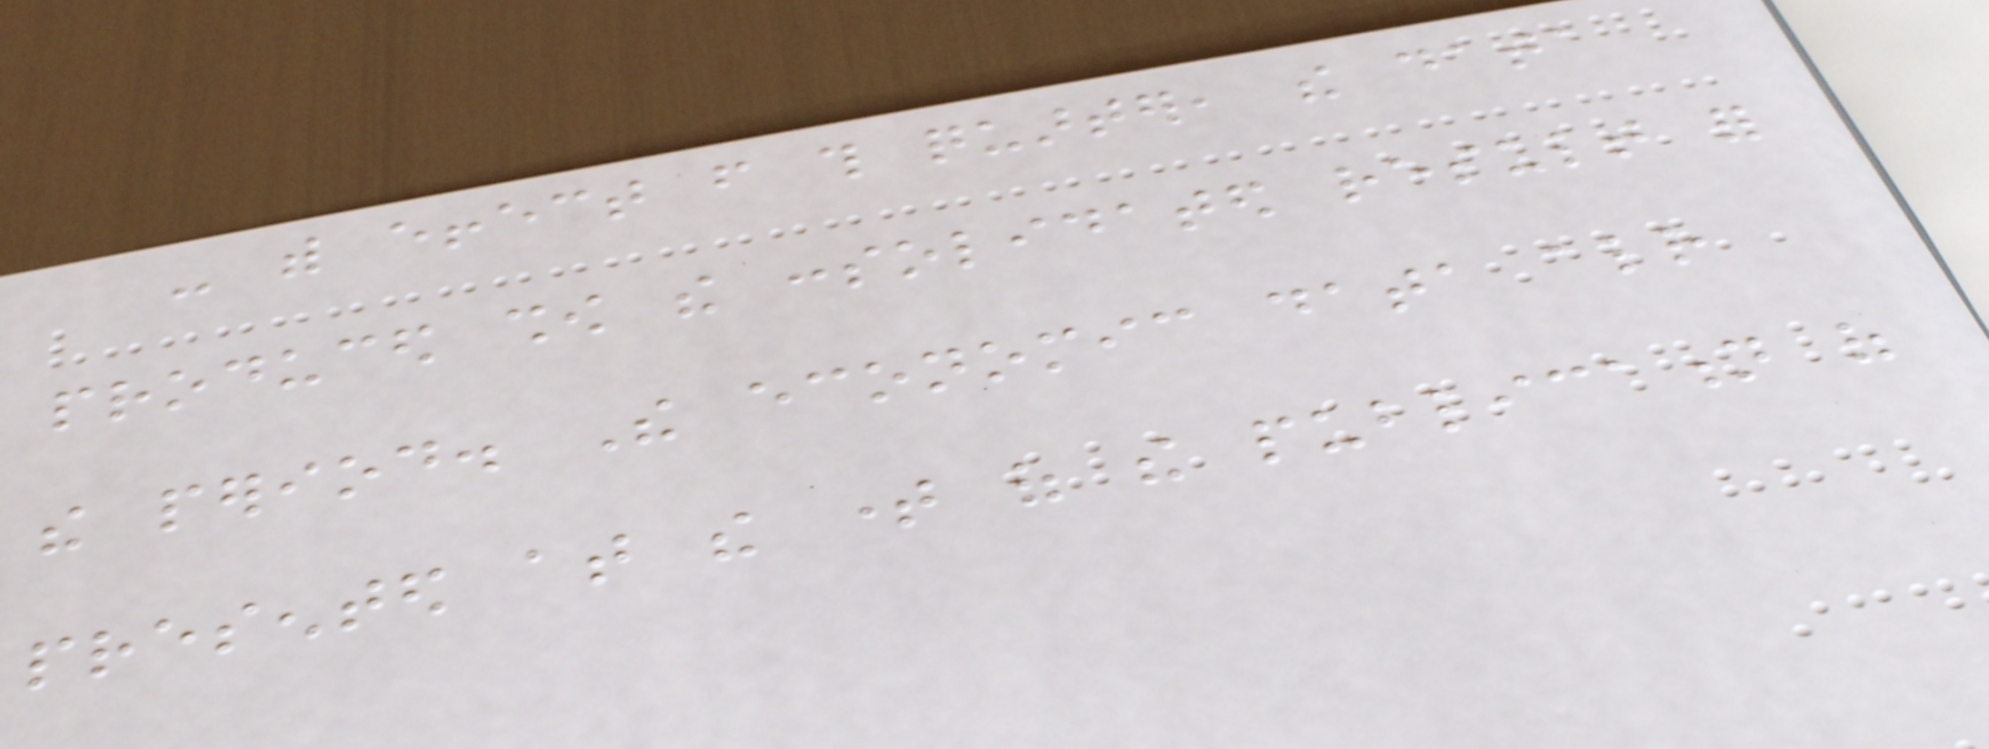- with effect from this quarter, the data
produced show the consolidated result for
the period. The economic data already
presented at the time of the publication of
